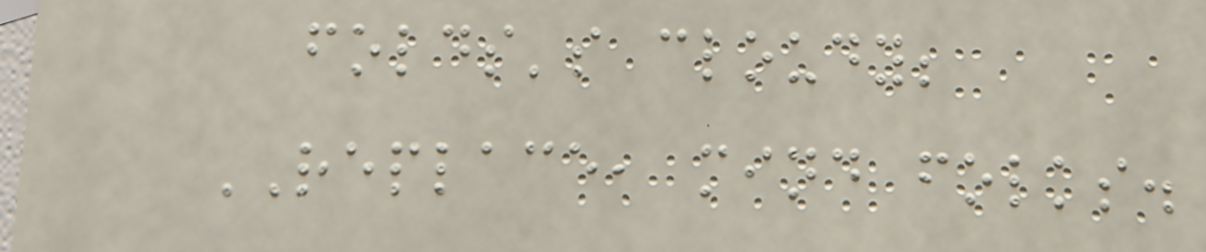folds's cloudy;
REPLACE, mind folks.
